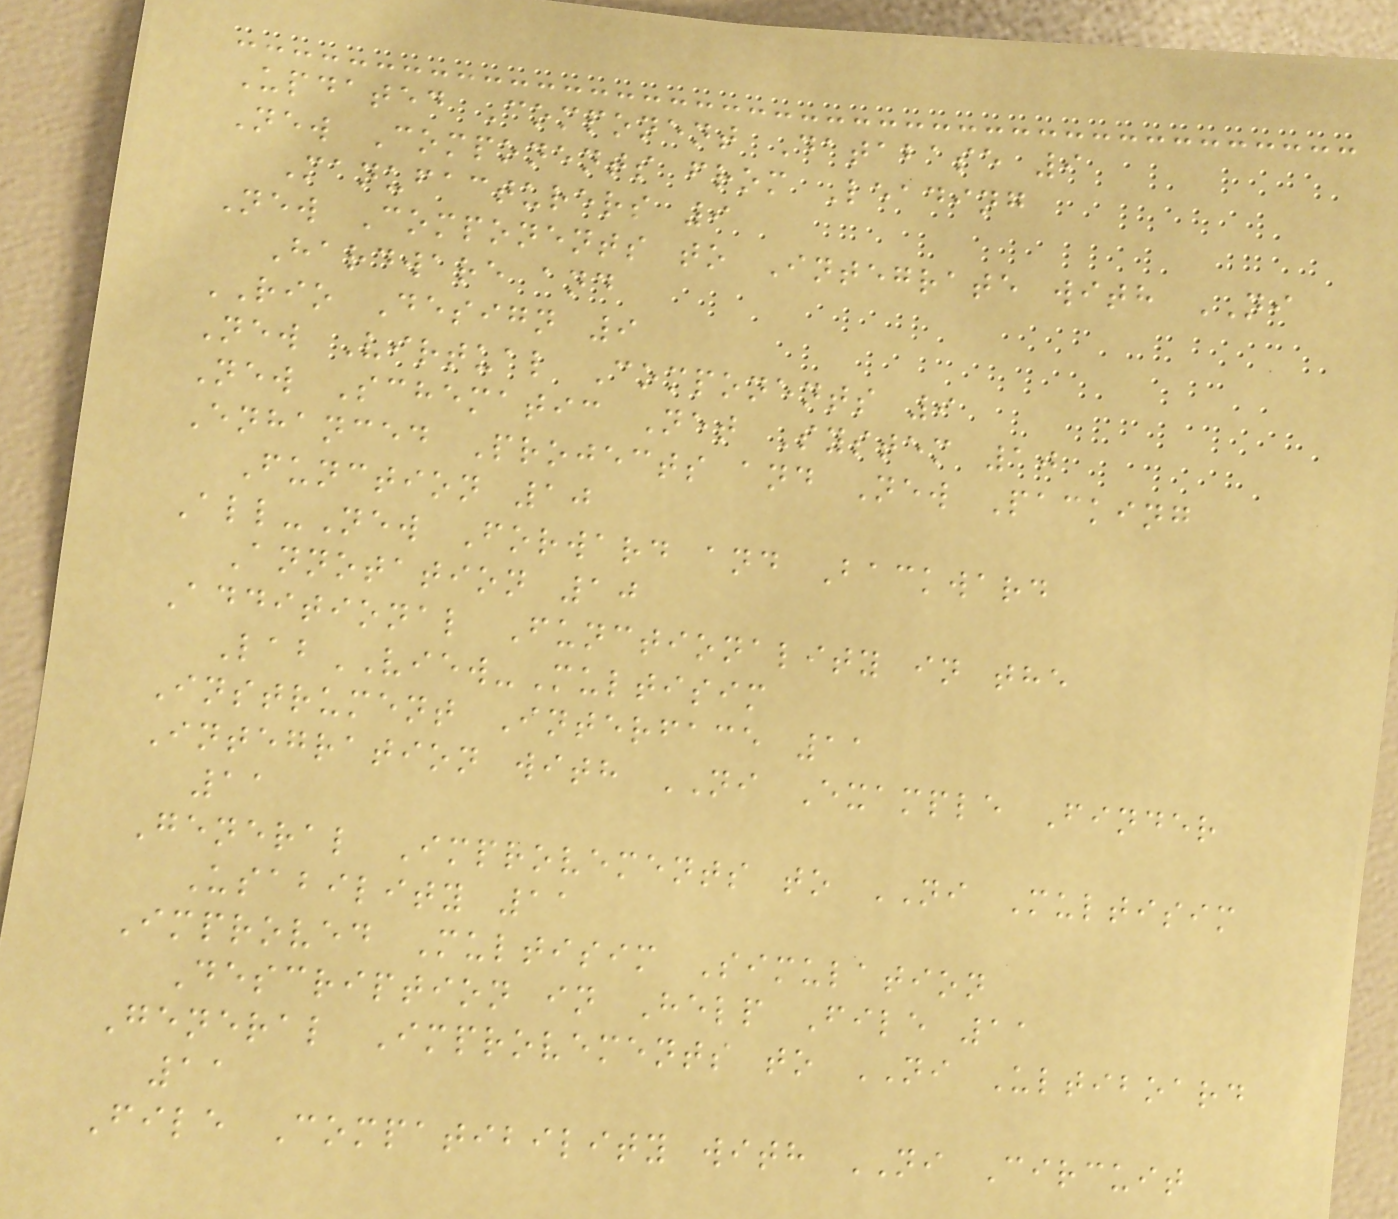Updated Component Database 9
New Components from Leading
Manufacturers 9
New Components to Integrate with NI
Hardware and
RIO Design 9
New Virtual Components 9
New Schematic Net System 10
Enhanced Projects and New Packing
Function 10
All-New Forward and Backward
Annotation 10
Additional Functionality in the
LabVIEW-Multisim
Instrument Interface 11
Integration with NI Example Finder
11
General Improvements to NI Multisim
Usability 11
Improved Multisim Simulation
Description in Help File 11
General Improvements to NI Ultiboard
11
File Compatibility with NI Circuit
